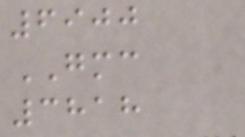6900
GMC
3818
